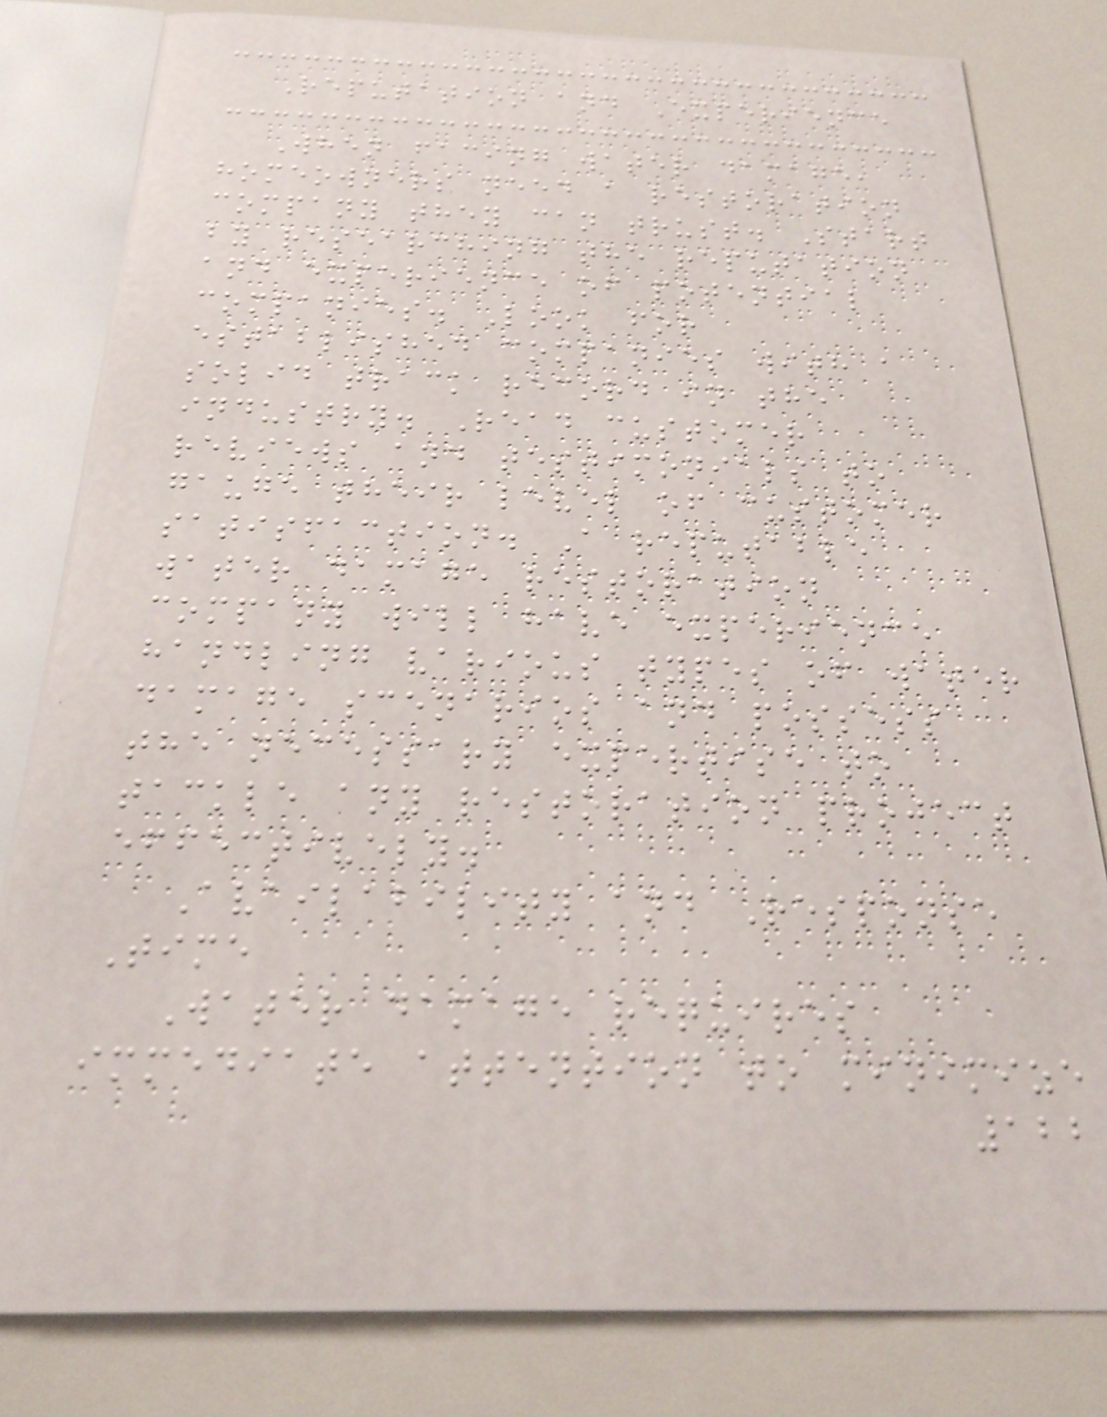Reputation and Experience
When facing water damage,
homeowners need a restoration
company they can trust. Start
by researching the reputation
and experience of potential
companies. Look for
established companies with a
solid track record in the
industry. Read customer
reviews and testimonials to
gauge their level of customer
satisfaction. A reputable
water damage restoration
company will have experience
handling various types of water
damage scenarios and possess
the necessary expertise to
tackle any restoration project
effectively.
Availability and Response
Time
Water damage requires
immediate attention to minimize
122
